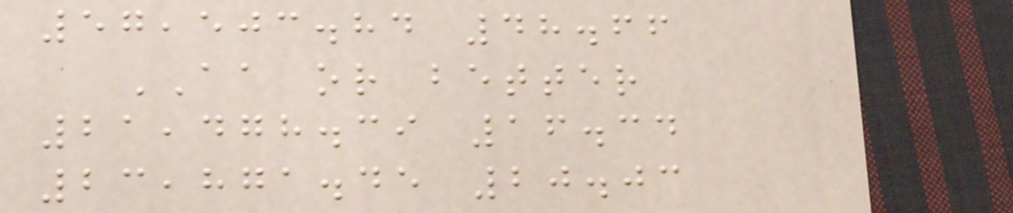57,503.84 48.66
AA or better
21,478.39 16.34
23,871.45 20.03
